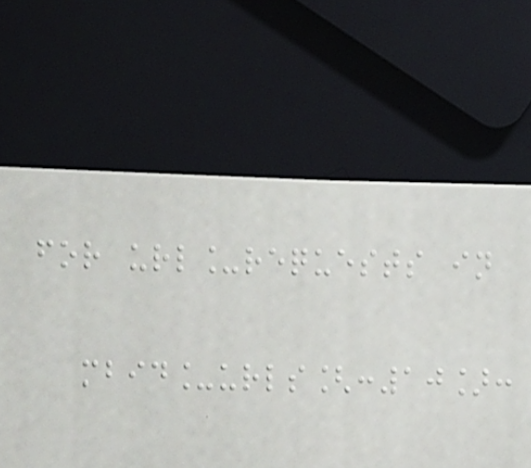for url_requests in
mbid_urls[:10]:
